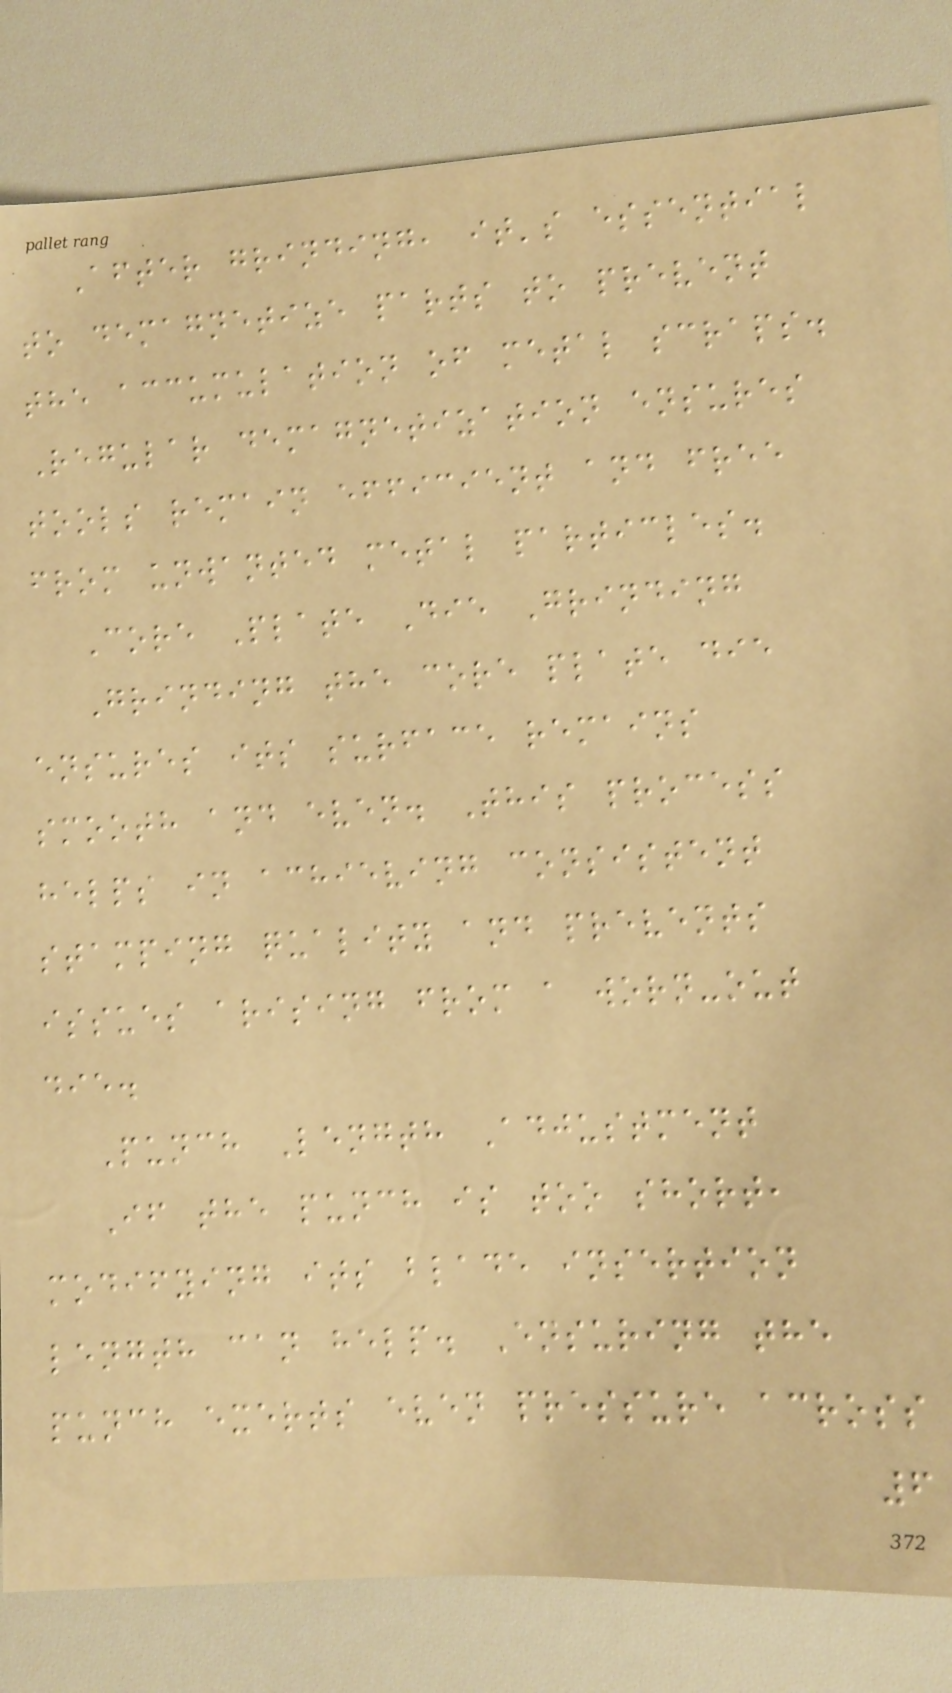After grinding, it's essential
to demagnetize parts to prevent
the accumulation of metal scraps.
Regular demagnetization ensures
tools remain efficient and free
from unwanted metal particles.
Core Plate Die Grinding
Grinding the core plate die
ensures its surface remains
smooth and even. This process
helps in achieving consistent
stamping quality and prevents
issues arising from a worn-out
die.
Punch Length Adjustment
If the punch is too short,
modifying its blade insertion
length can help. Ensuring the
punch exerts even pressure across
6
